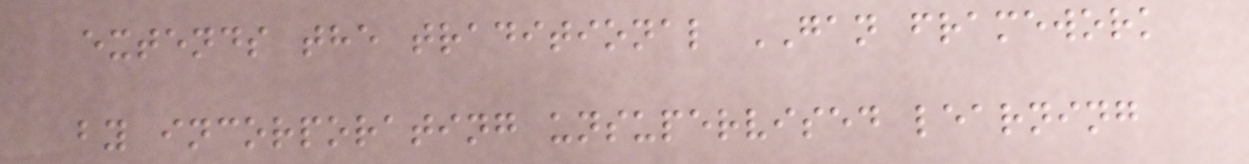extends the traditional GAN framework
by incorporating unsupervised learning
